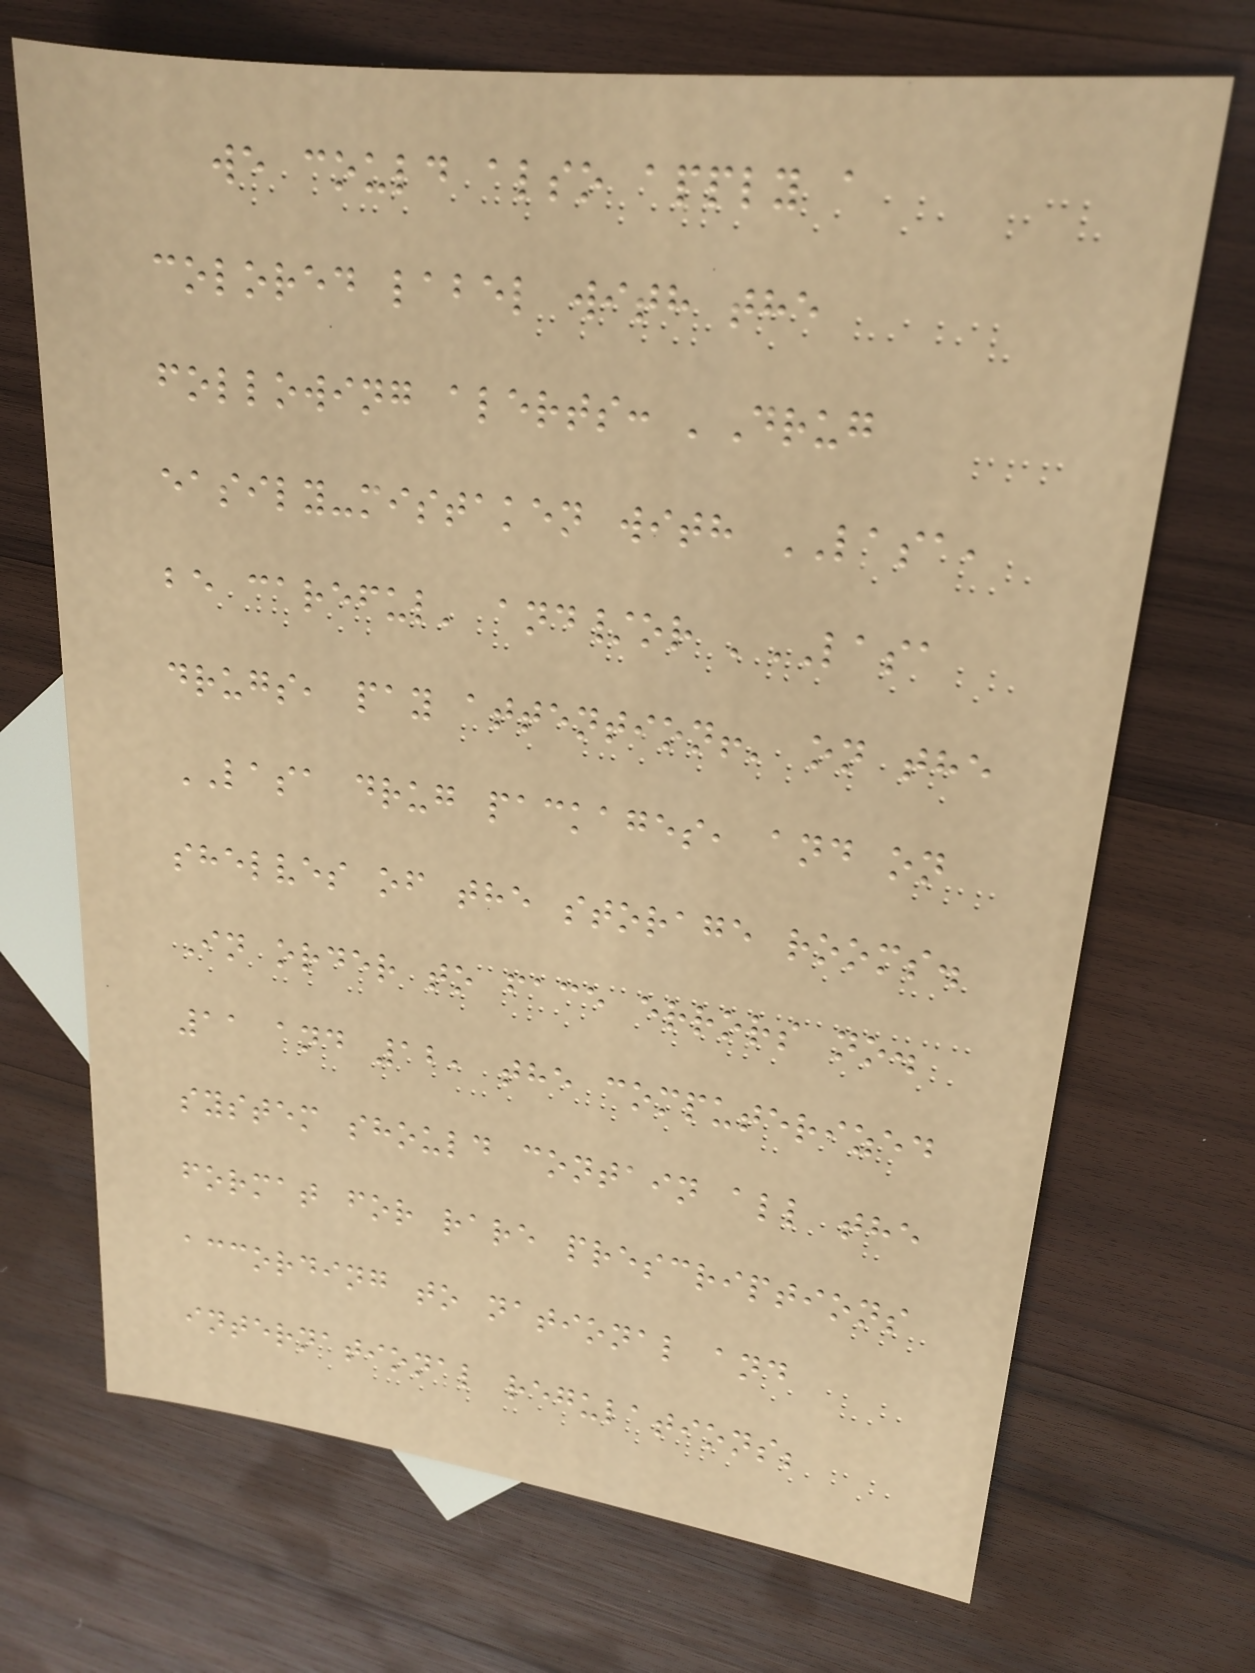we could also apply a
colored label with the
following alerts: 'Drug
easily-mistaken with LASA,
be careful' and/or 'LASA
drugs, pay attention!' on the
LASA drug packages, and on
shelves of the storage rooms.
In order to face errors no.
11 and 12, the computerized
system should contain all the
format for rare prescriptions
according to national and
international regulations;
